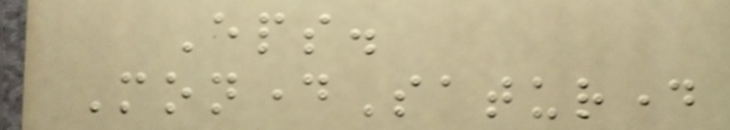Eps.
MondaySaturday
